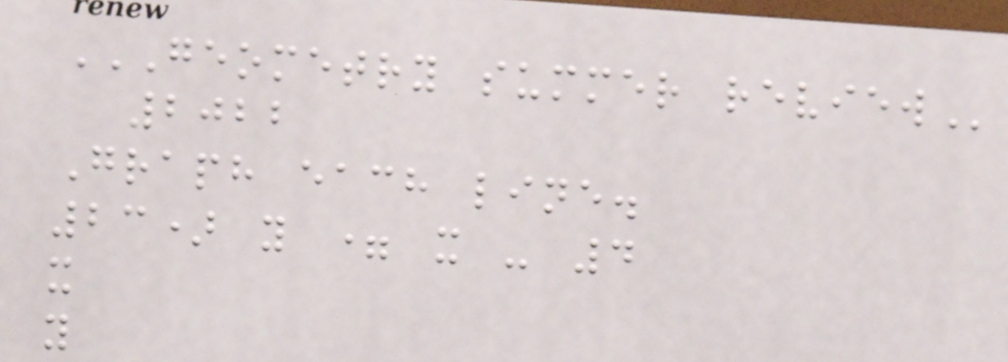GEOMETRY SUMMER REVIEW
2022
Graph each line.
23) y = x - 4
x
y
